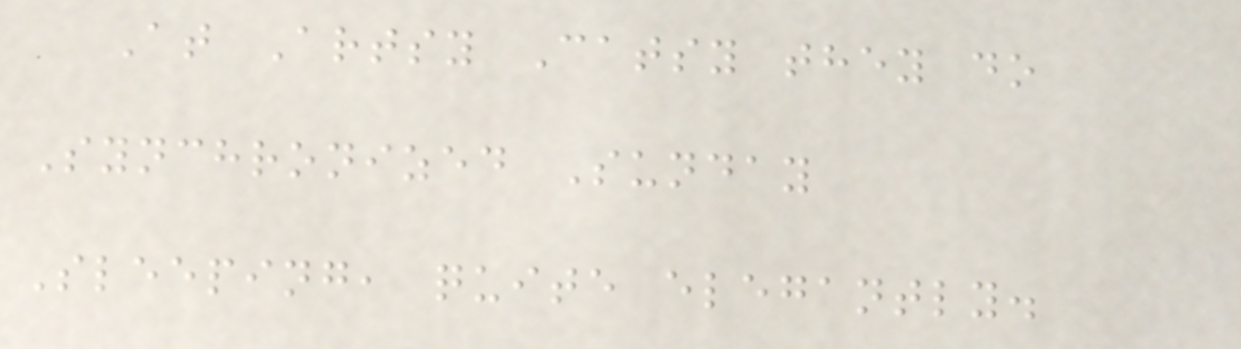At Artsy Catsy they do
Synchronized Sunday
Sleeping, quite elegantly.
